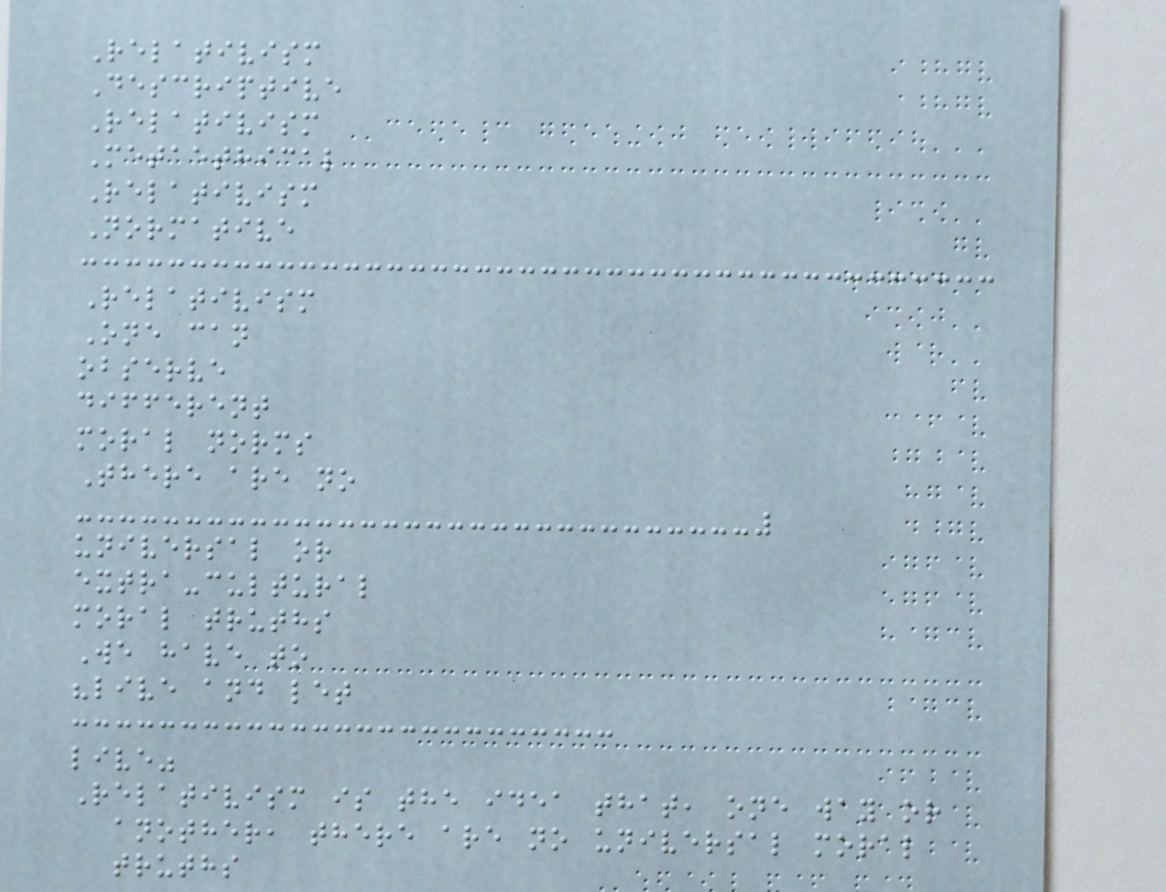Relativism
Descriptive
Relativism
Metaethical
Relativism
Normative
Relativism
One can
observe
different
moral norms
There are no
universal or
extra-cultural
moral truths
We have to
"live and let
live"
Relativism is the idea that, one way or
another, there are no universal moral
truths
